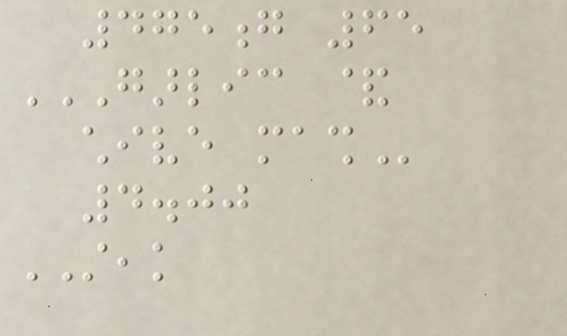475g 65
GARLIC &
CHIVE MASH
4.00
STEAK
